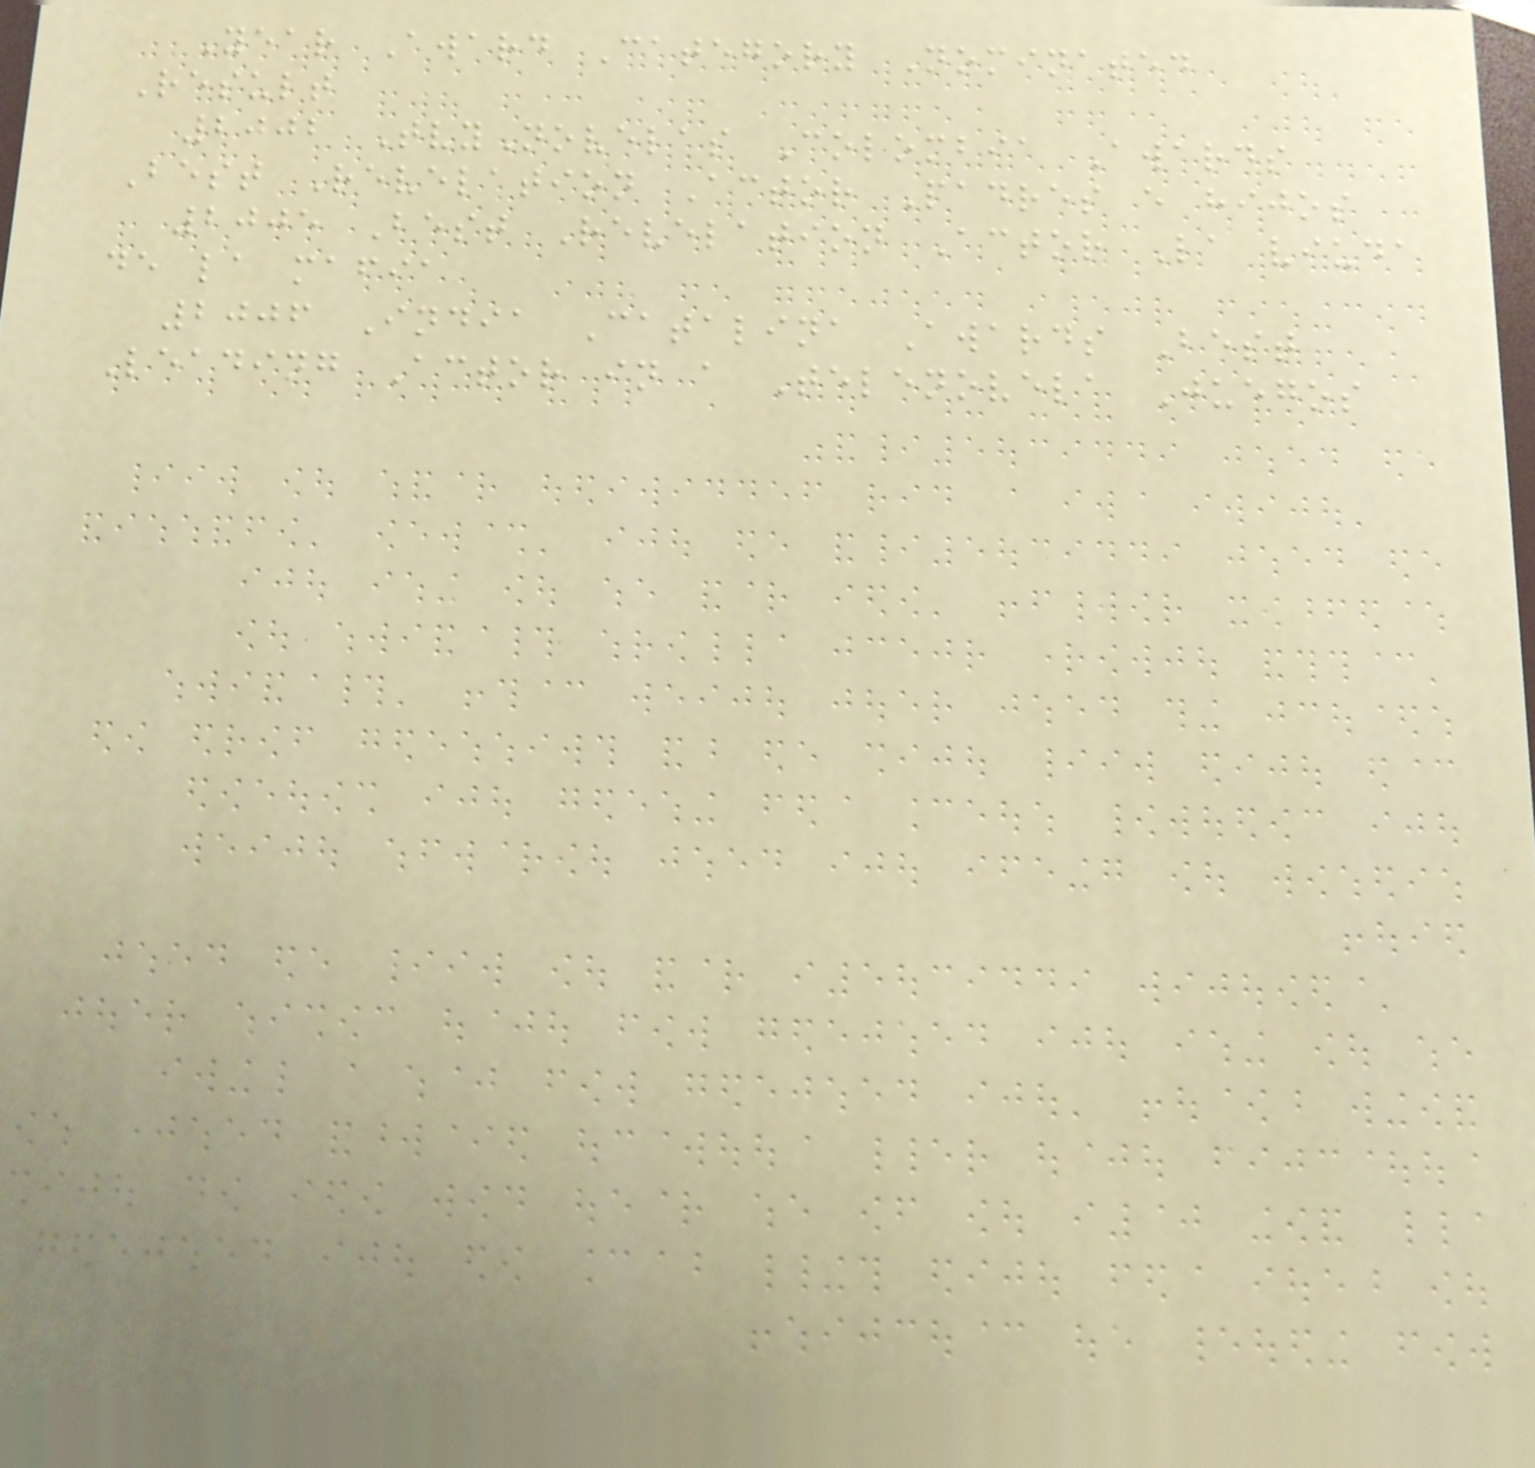Year Award Category Nominated
Result
2002 TvyNovelas Colombia Awards
Best Revelation Actor Padres e hijos
2005 Best Revelation Actor La viuda
de la mafia
2006 India Catalina Awards Best
Leading Actor in a Telenovela Juegos
